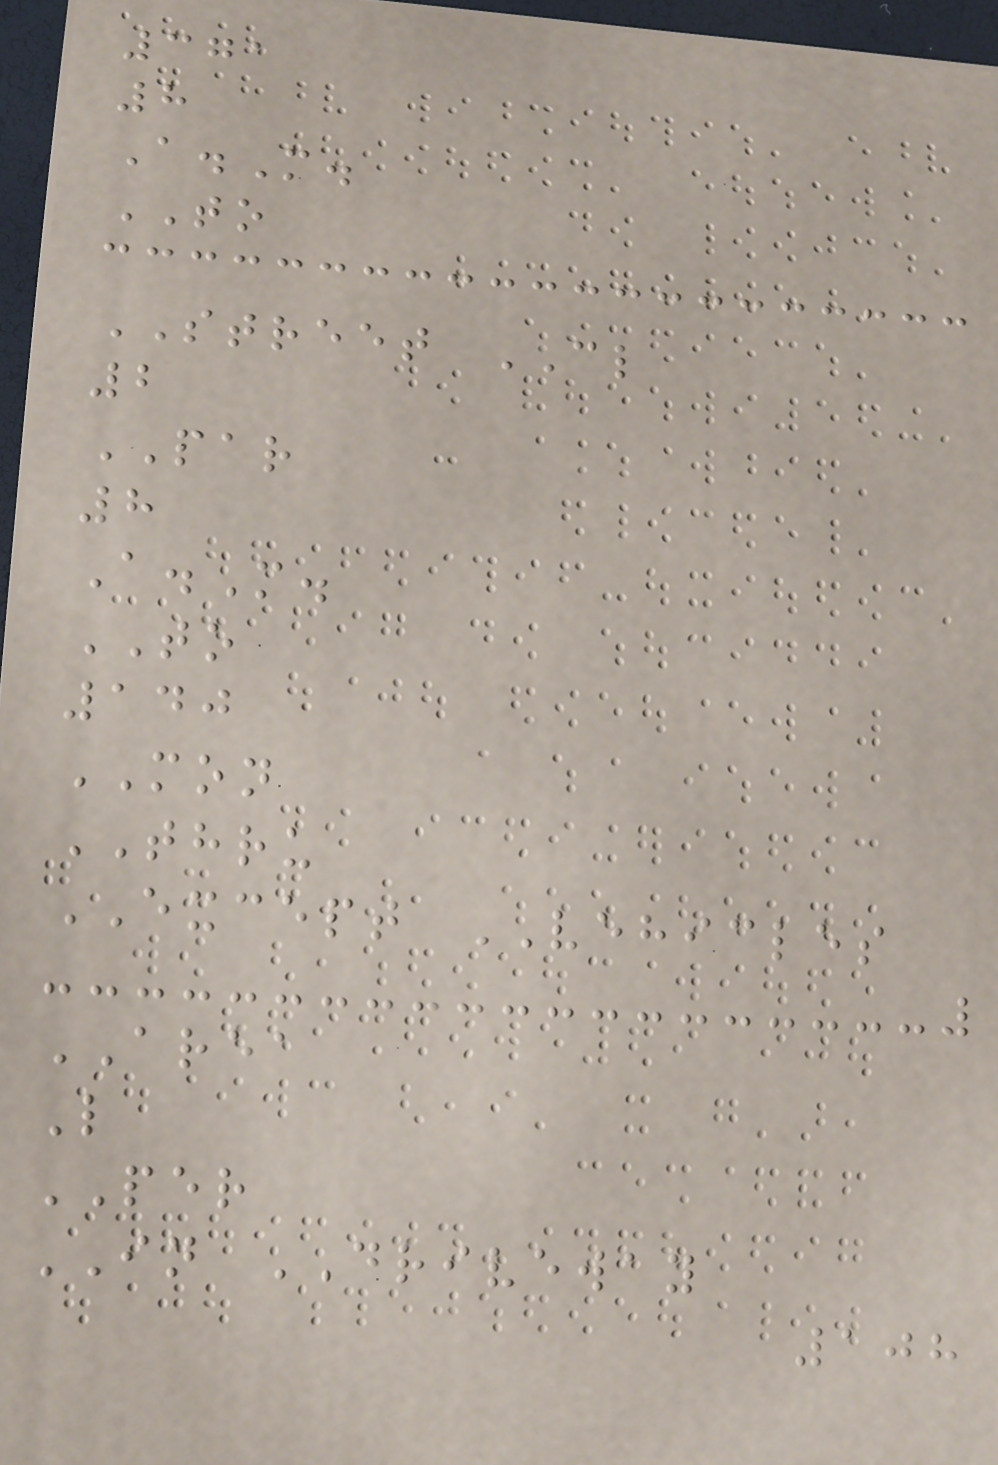371
8
A.M.
TO
STREET CL
2
PAR
8
A.M.
TO
140
MON
THRU
EXCEPT VEHICLES
AREA
L
PER
IN DRIVEWAY
108
